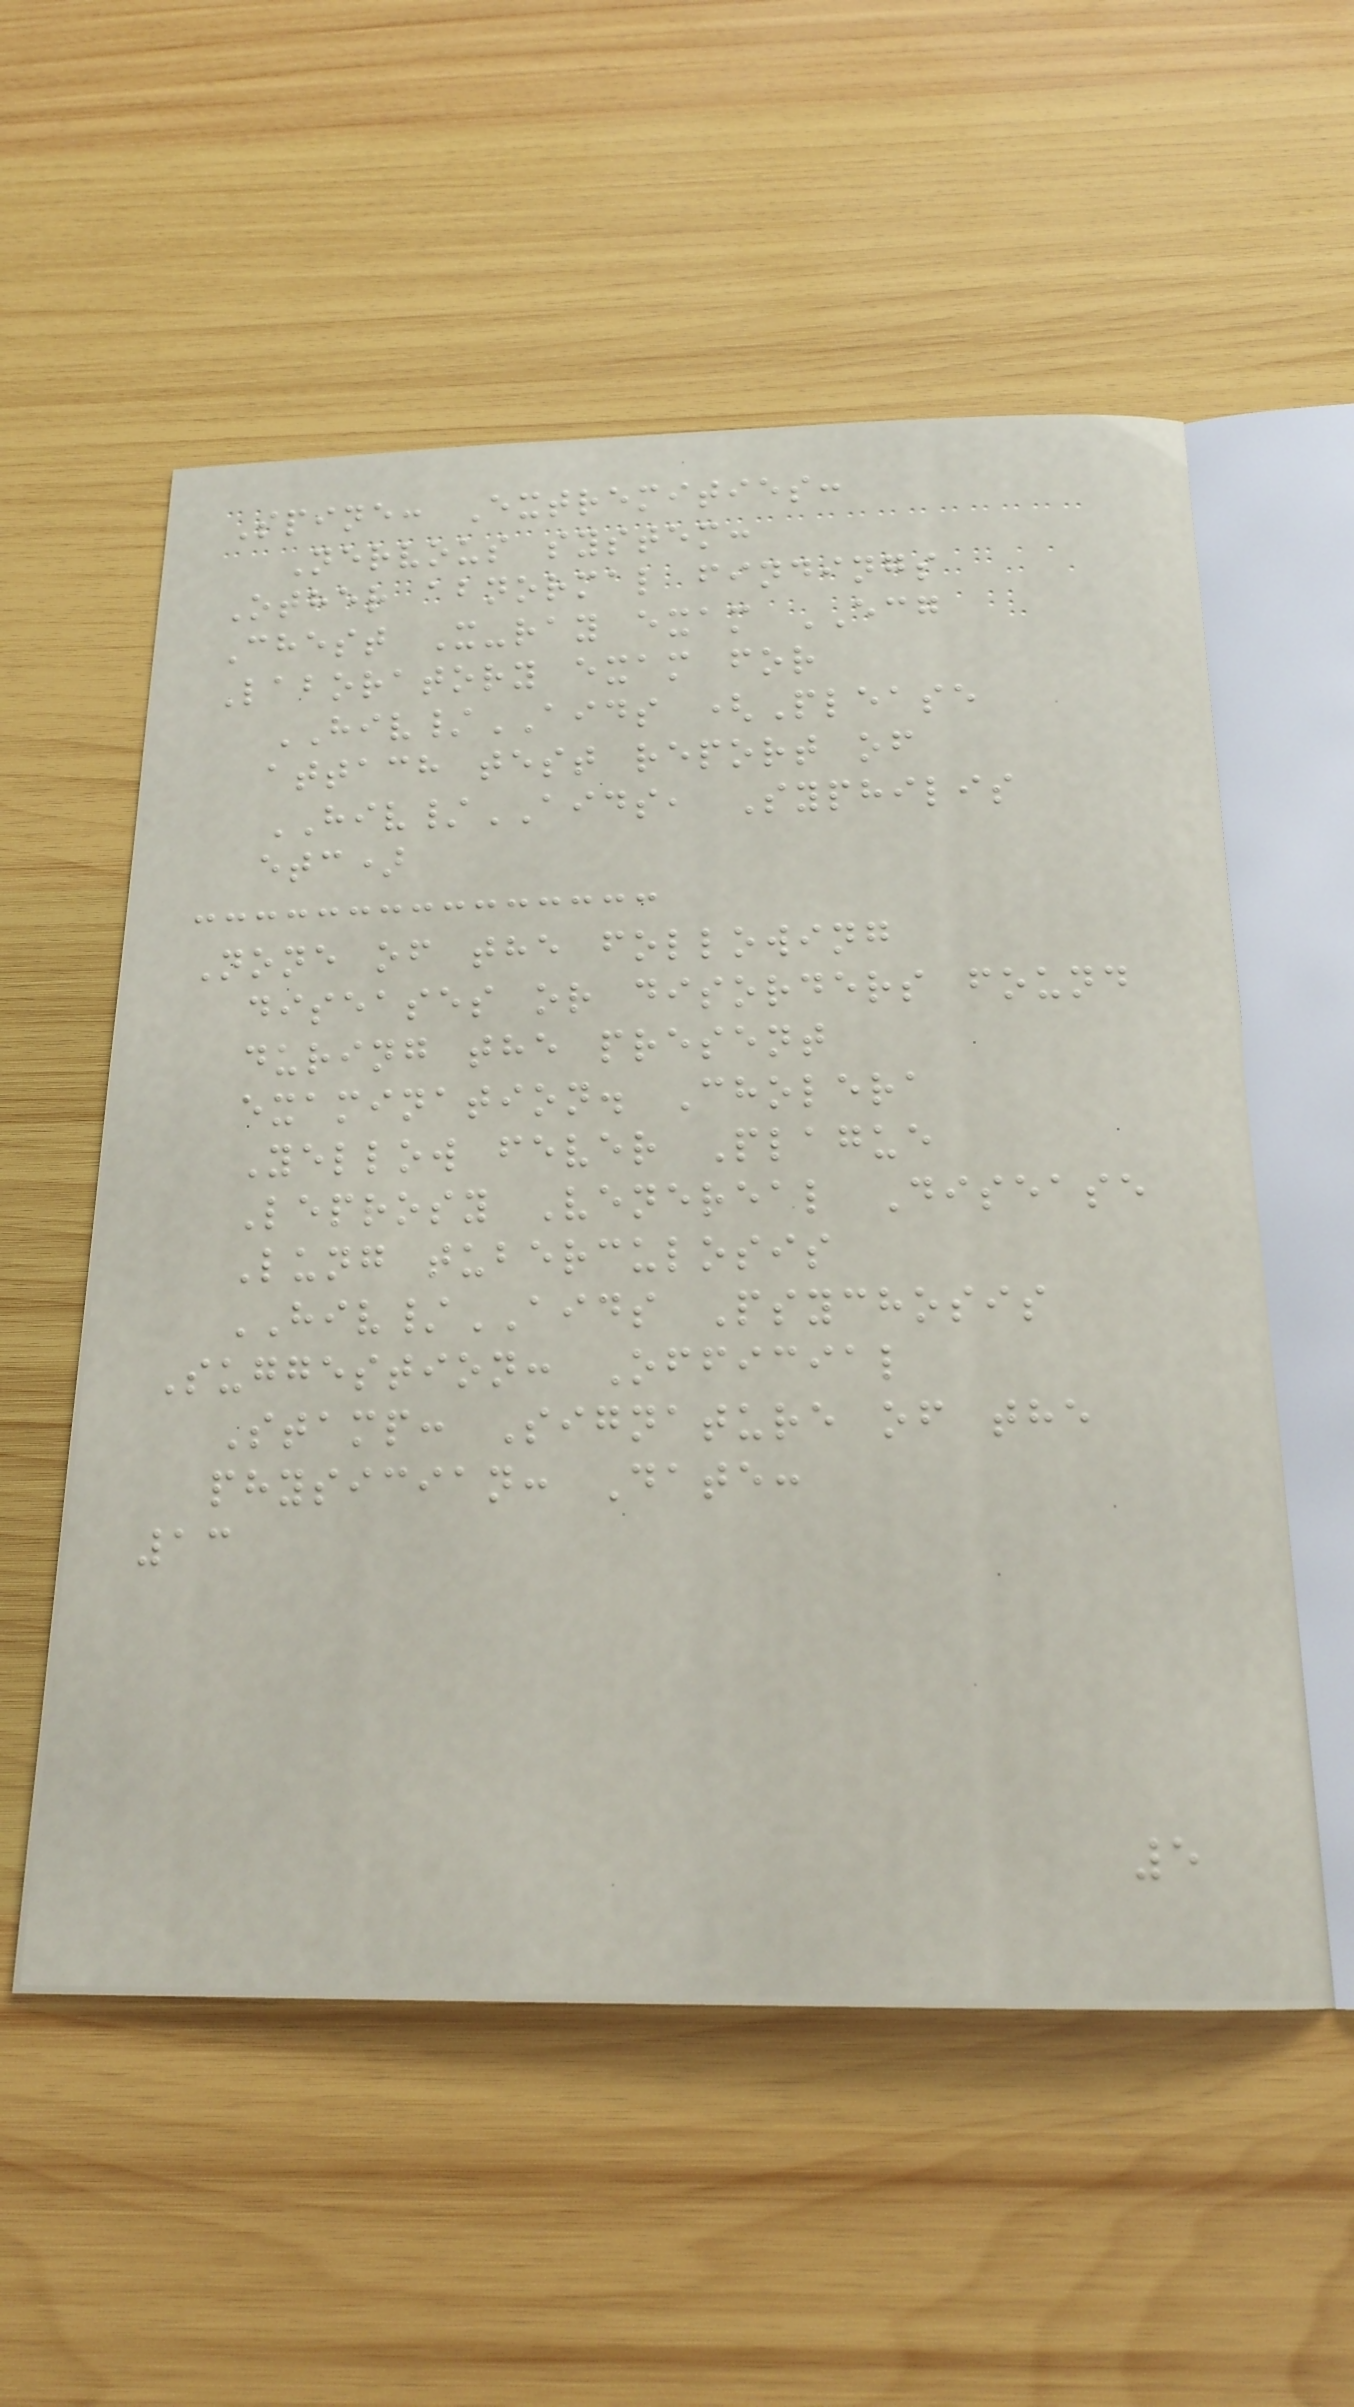Spine: Extremities:
Nervous system:
Other abnormal findings
Chest X-ray exam ECG
Laboratory exam for
HIV/AIDS (Please
attach test report of
HIV/AIDS, Syphilis
etc)
None of the following
diseases or disorders found
during the present
examination. Cholera
Yellow fever Plague
Leprosy Venereal Disease
Lung tuberculosis
HIV/AIDS Psychosis
Suggestion: Official
Stamp: Signature of the
physician: Date:
13
5
